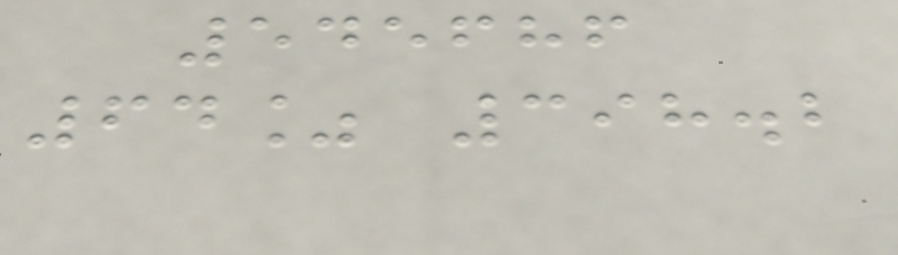545686
64% 398.2
